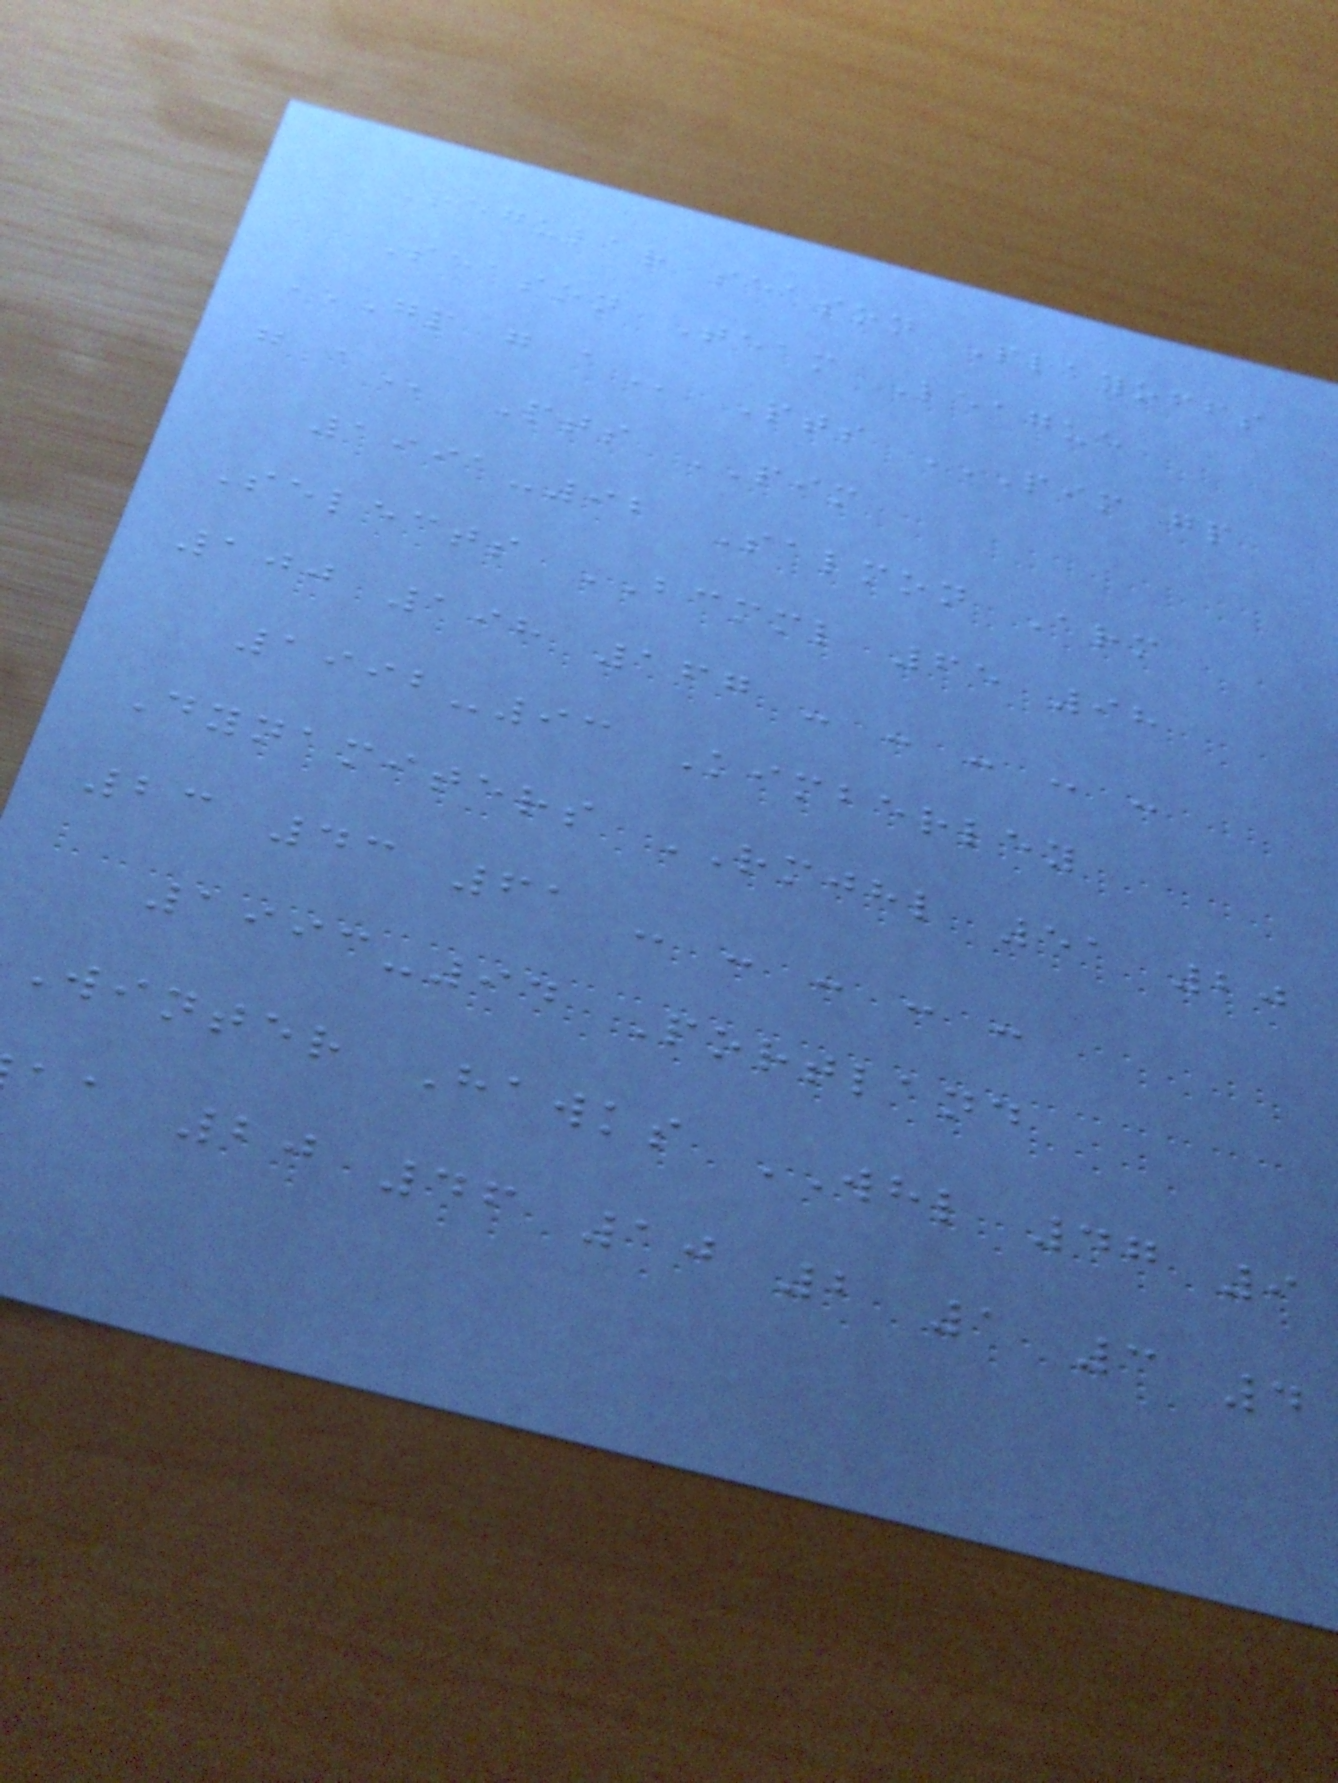Regular season Playoffs
Season Team League
GP G A Pts PIM GP
1991-92 Salmon Arm
Selects BCMML 65 98
100 198 167 - - - - -
1992-93 Kimberley
Dynamiters RMJHL 51 20
23 43 61 - - - - -
1993-94 Portland
Winter Hawks WHL 47 9
aa 20 46 10 2 1 3 4
